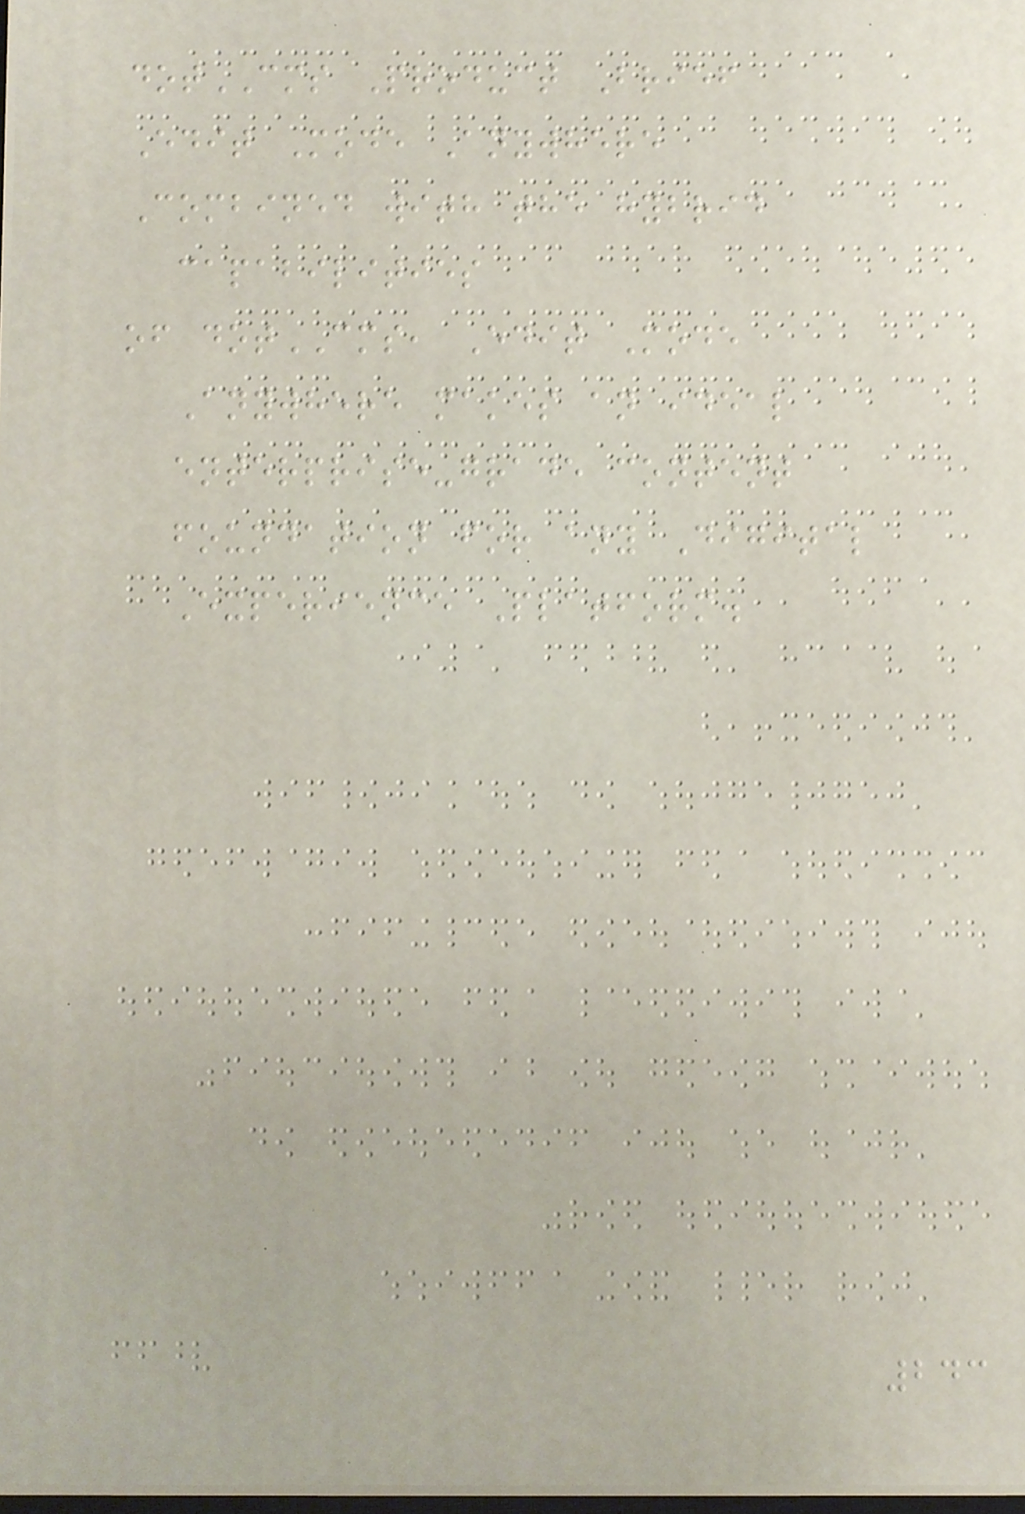dotCMS Product Brief
Edit Mode Anywhere
Combined with the hybrid
capabilities
of dotCMS, Edit Mode
Anywhere makes an ideal
enterprise-grade content
foundation for any Digital
Experience Platform.
243
